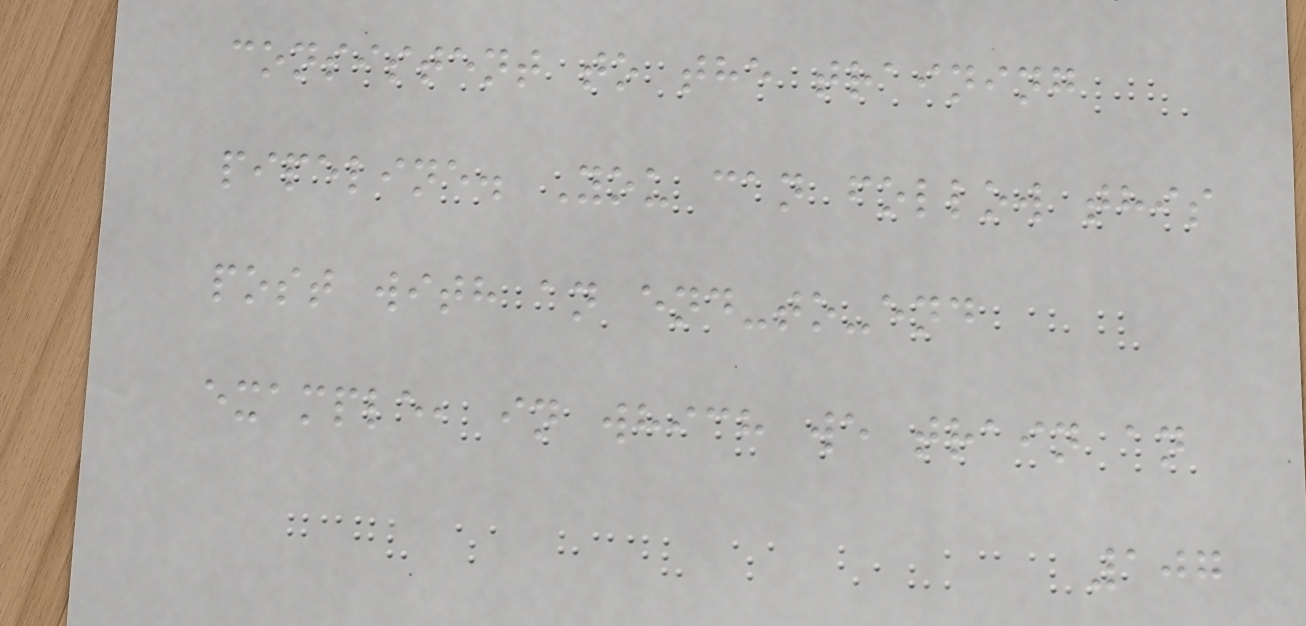consistent to the training
pipeline. You can follow this
post with an end-to-end
example, in which we train an
107
